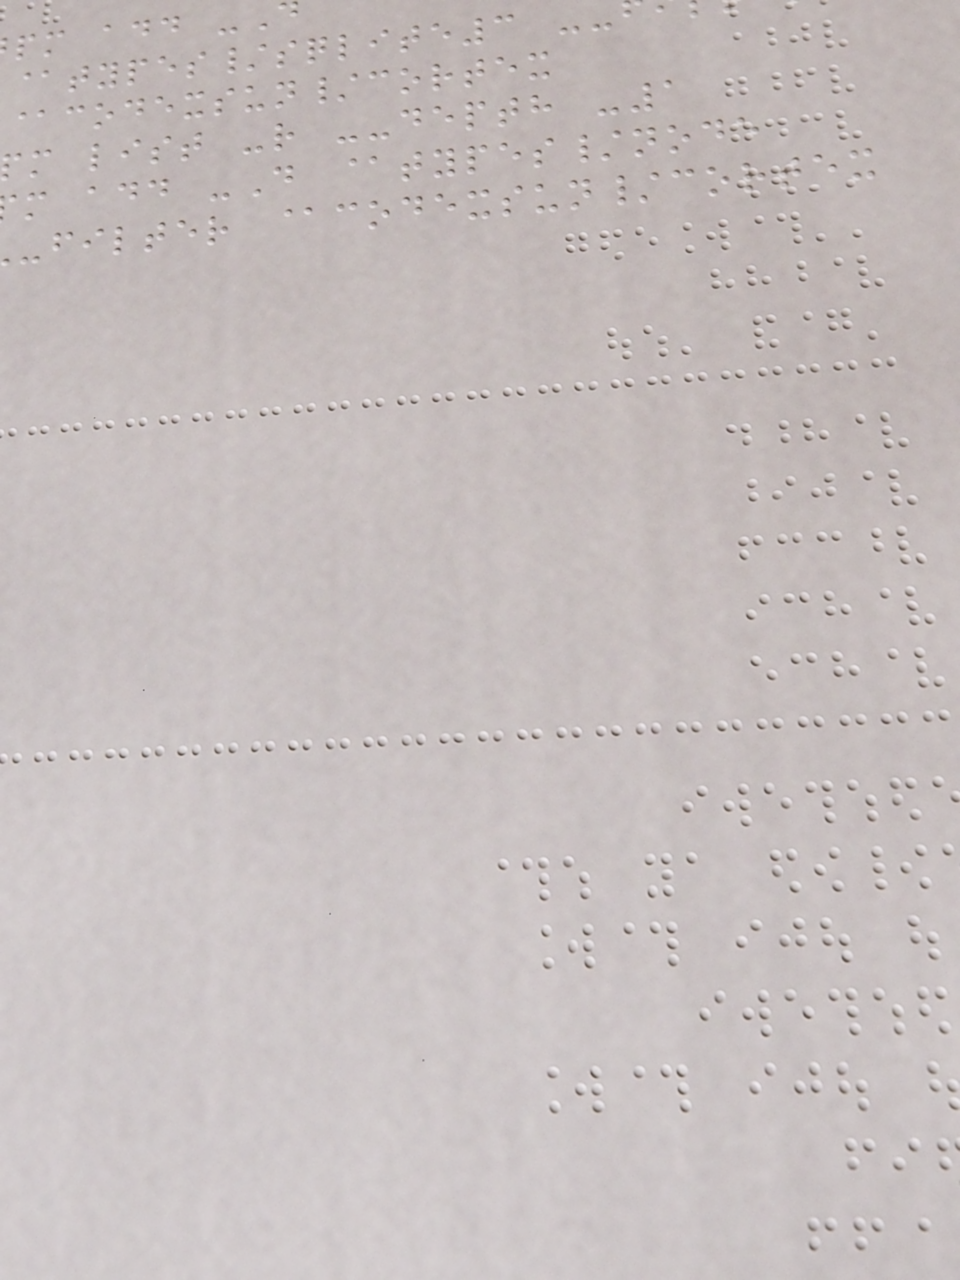pm add -
@types/sqlite3 --
@codexsun/cortex
m list -r --depth -1
m add -D @types/node
-filter @codexsun/cortex
